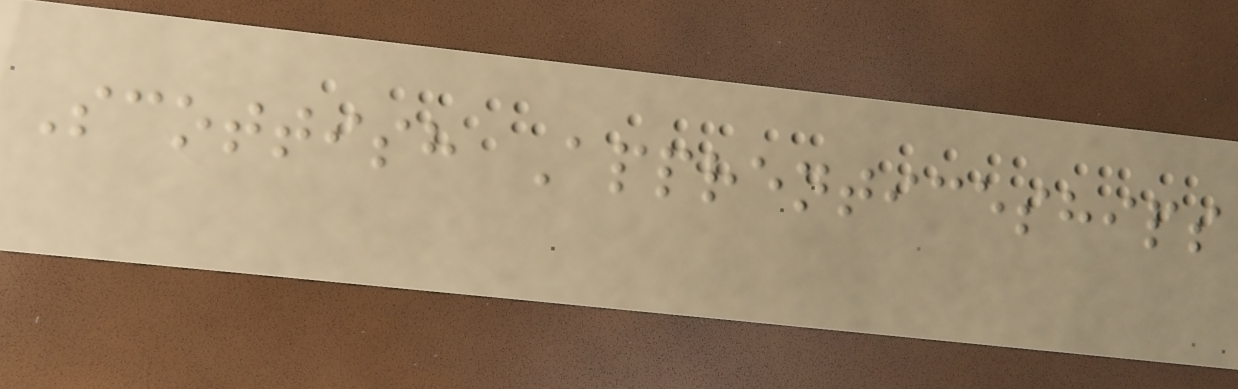Scottish Apprenticeships
